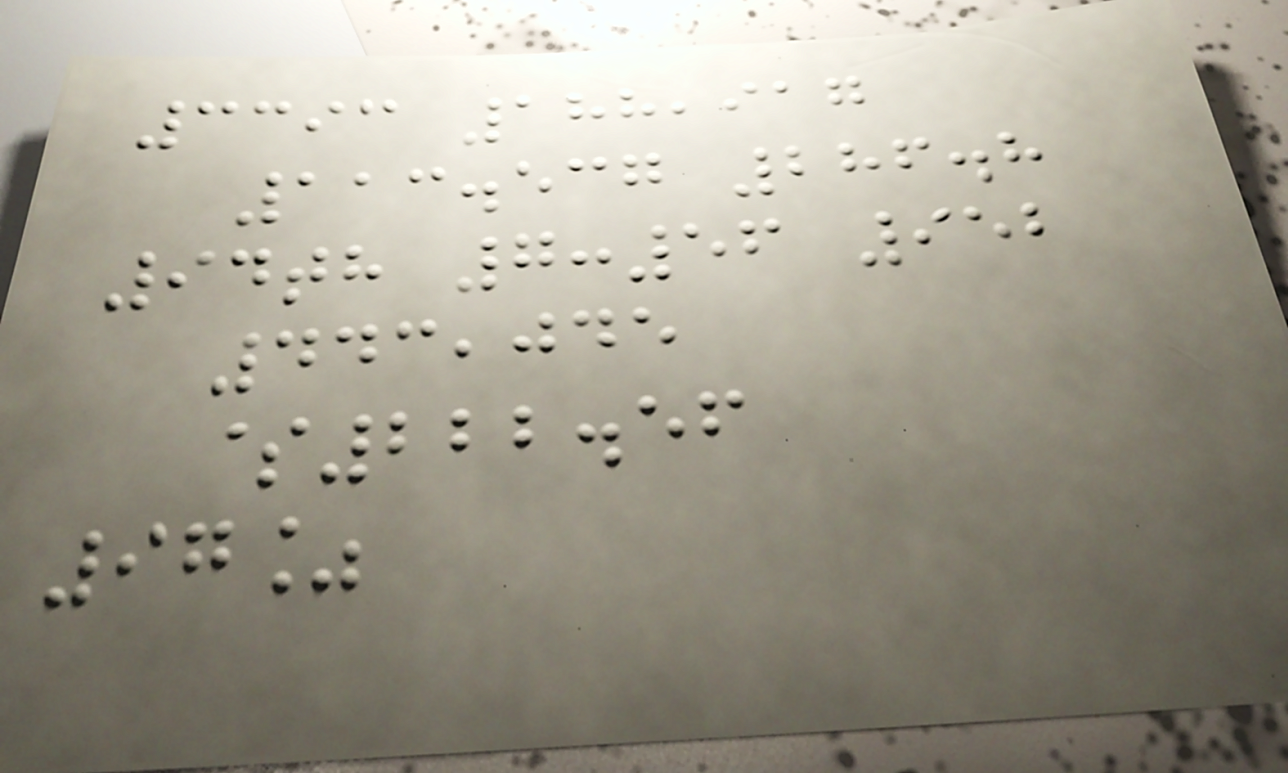3393 188,917
113.537 286.8
94th 7:56 952
443,045
$222.56
97%
